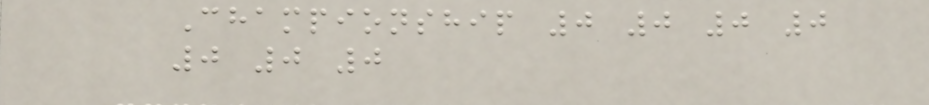Championship 0 0 0 0
0 0 0
